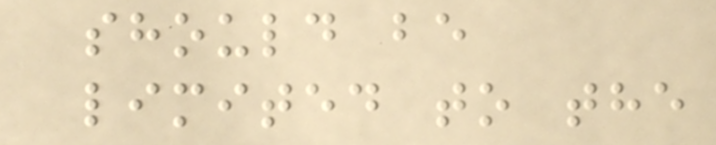should be
limited to the
